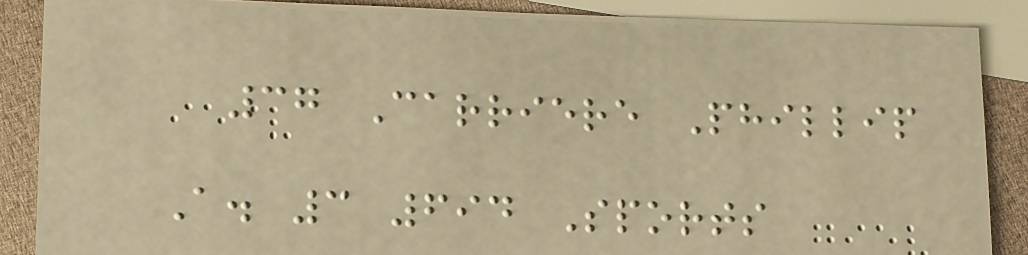37 Carriere Phillip
A. 3 694 Sports
